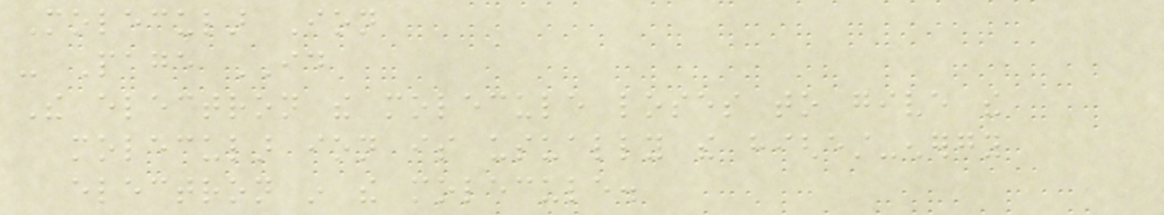Molecular Ion
- Page ID
The electron the molecule loses to give the
molecular ion is usually the highest-energy
electron in the molecule.
